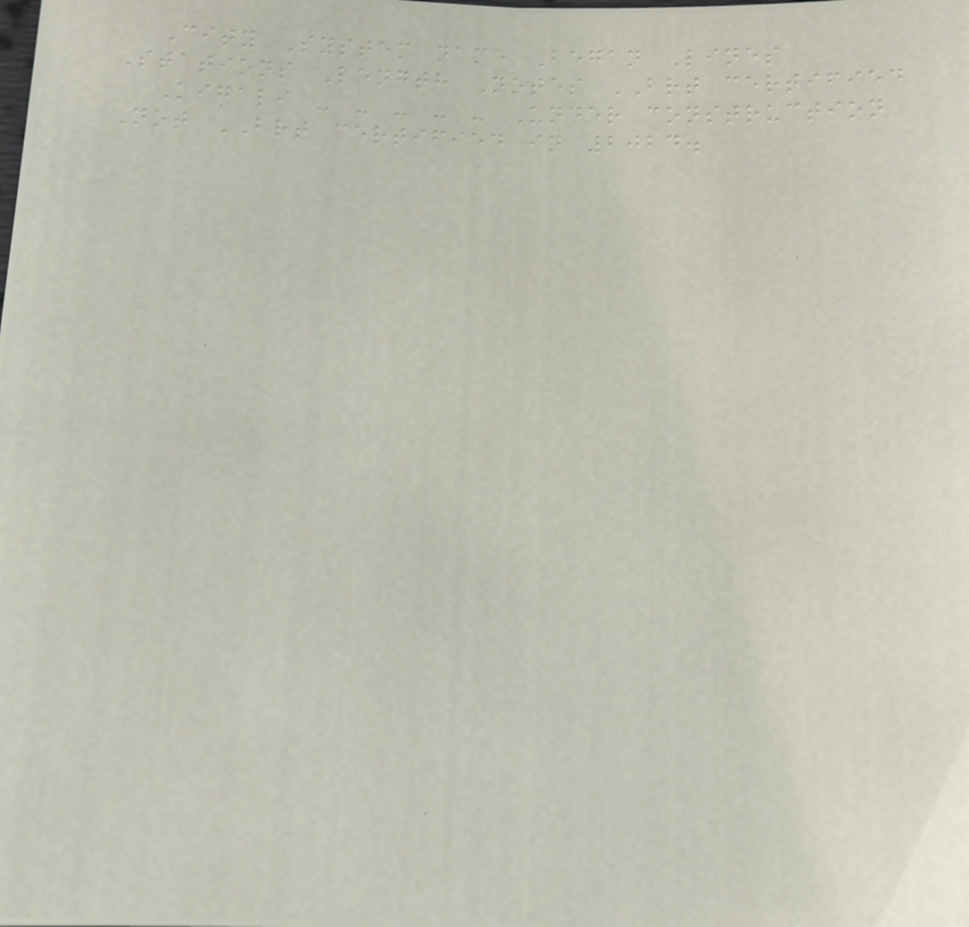City System name Began Lines
Stations Length Notes BRT certified
Kigali - - - - - Under construction
Not BRT certified in 2024.
